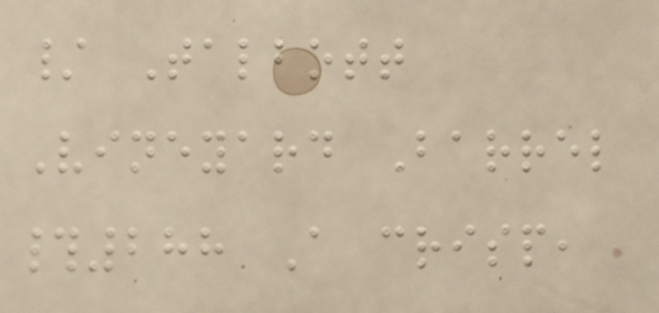/ Talbott
Vineyard Barrel
#288 A crisp,
